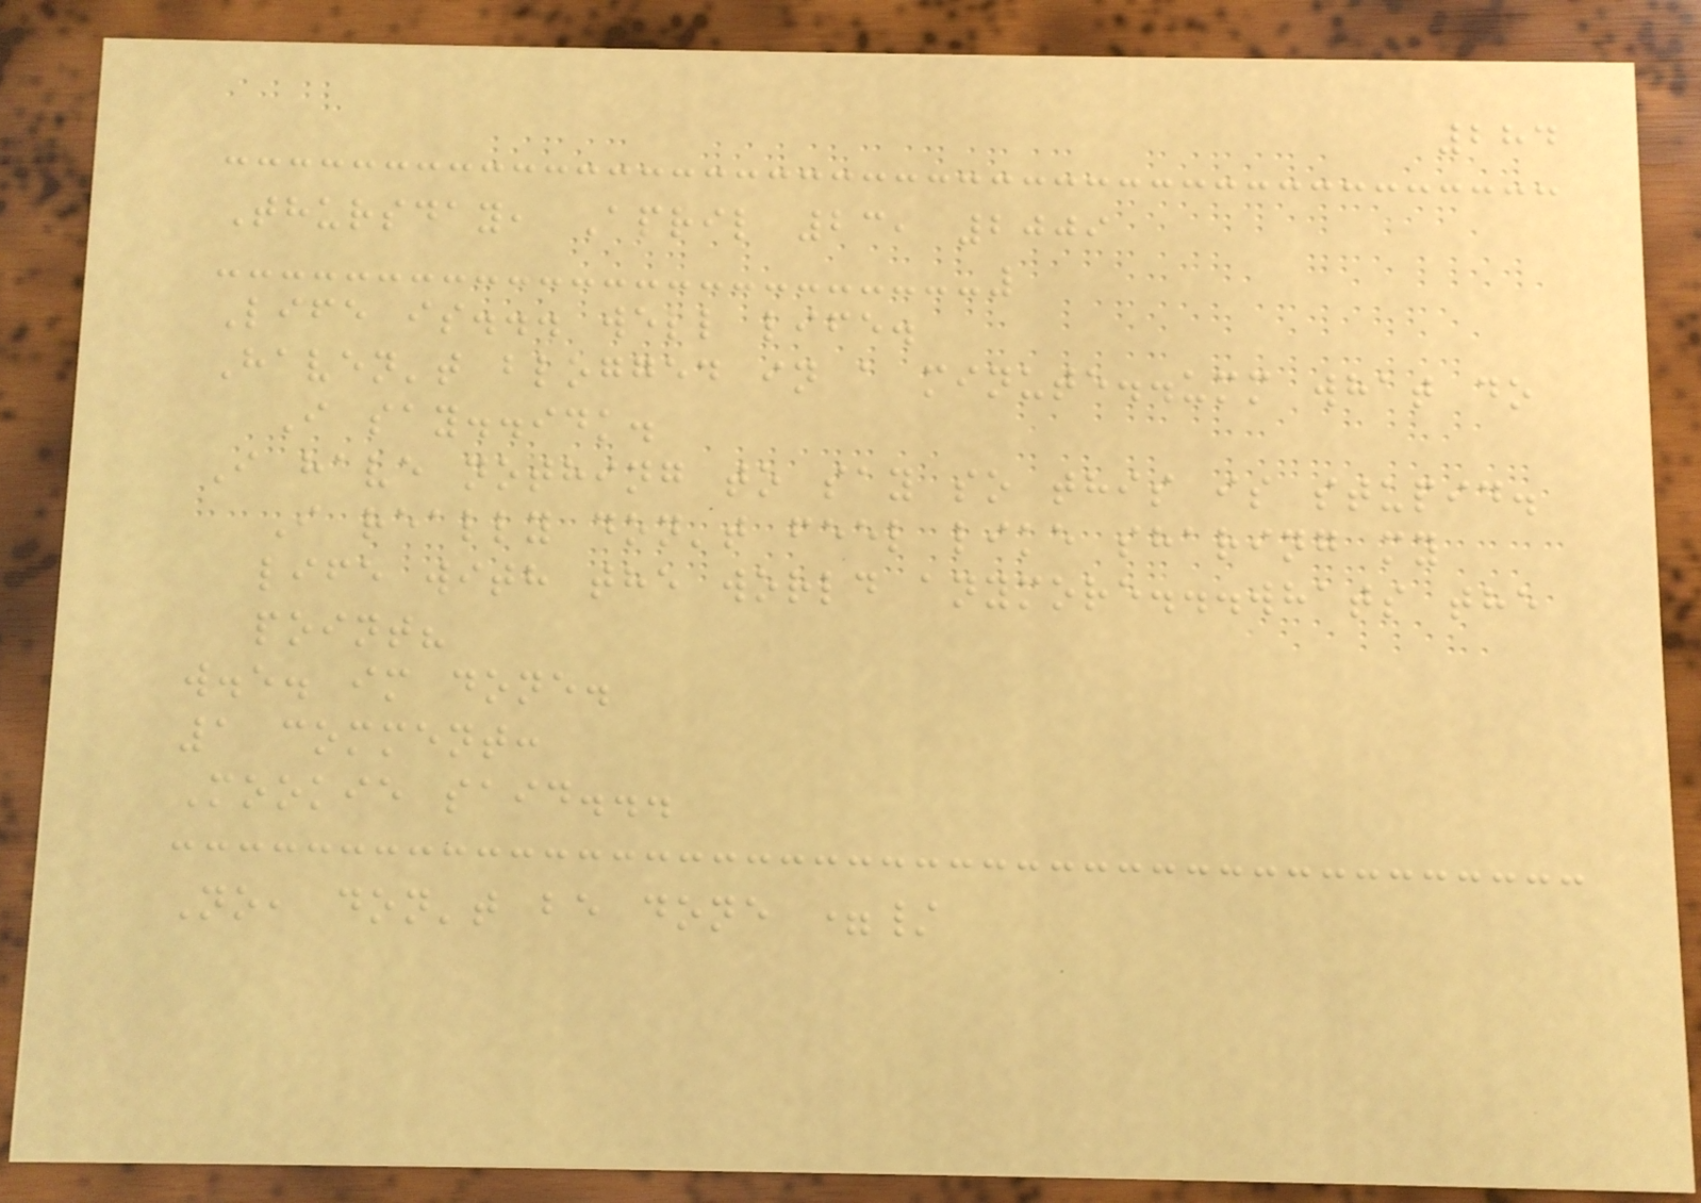284
Thursday, April 23, 2009
Life is... well life.
Haven't blogged in a minute..umm what do
I say..idk.
I have nothing to say so this is stupid.
I really don't feel like sharing my
life with the world anymore...whats the
point?
w.e. im done.
1 comment:
Mookie said...
No, don't be done =/
